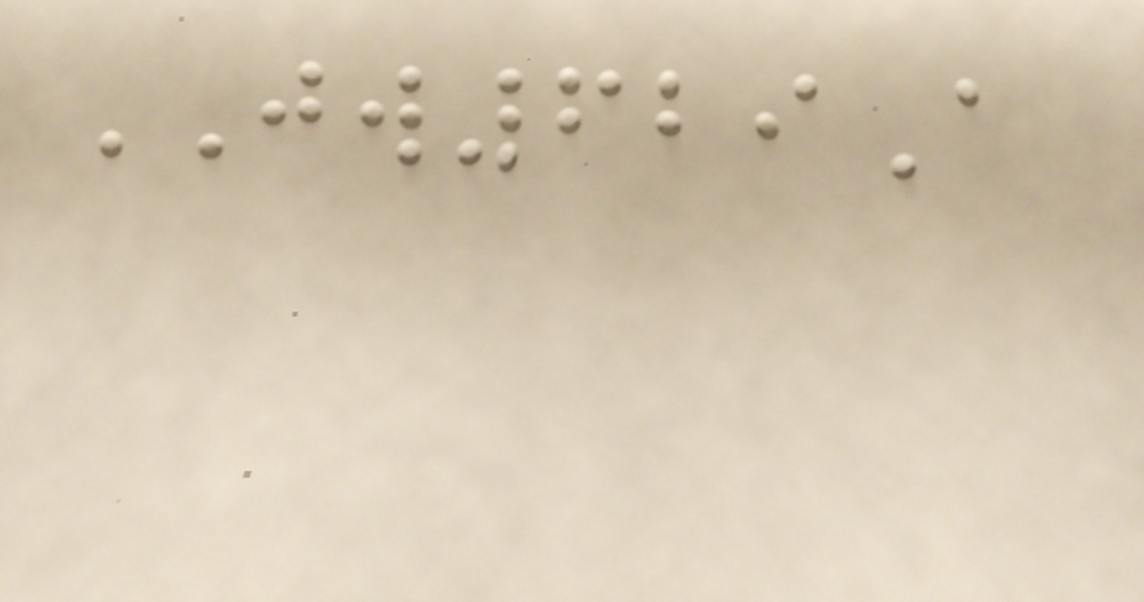JW629A
